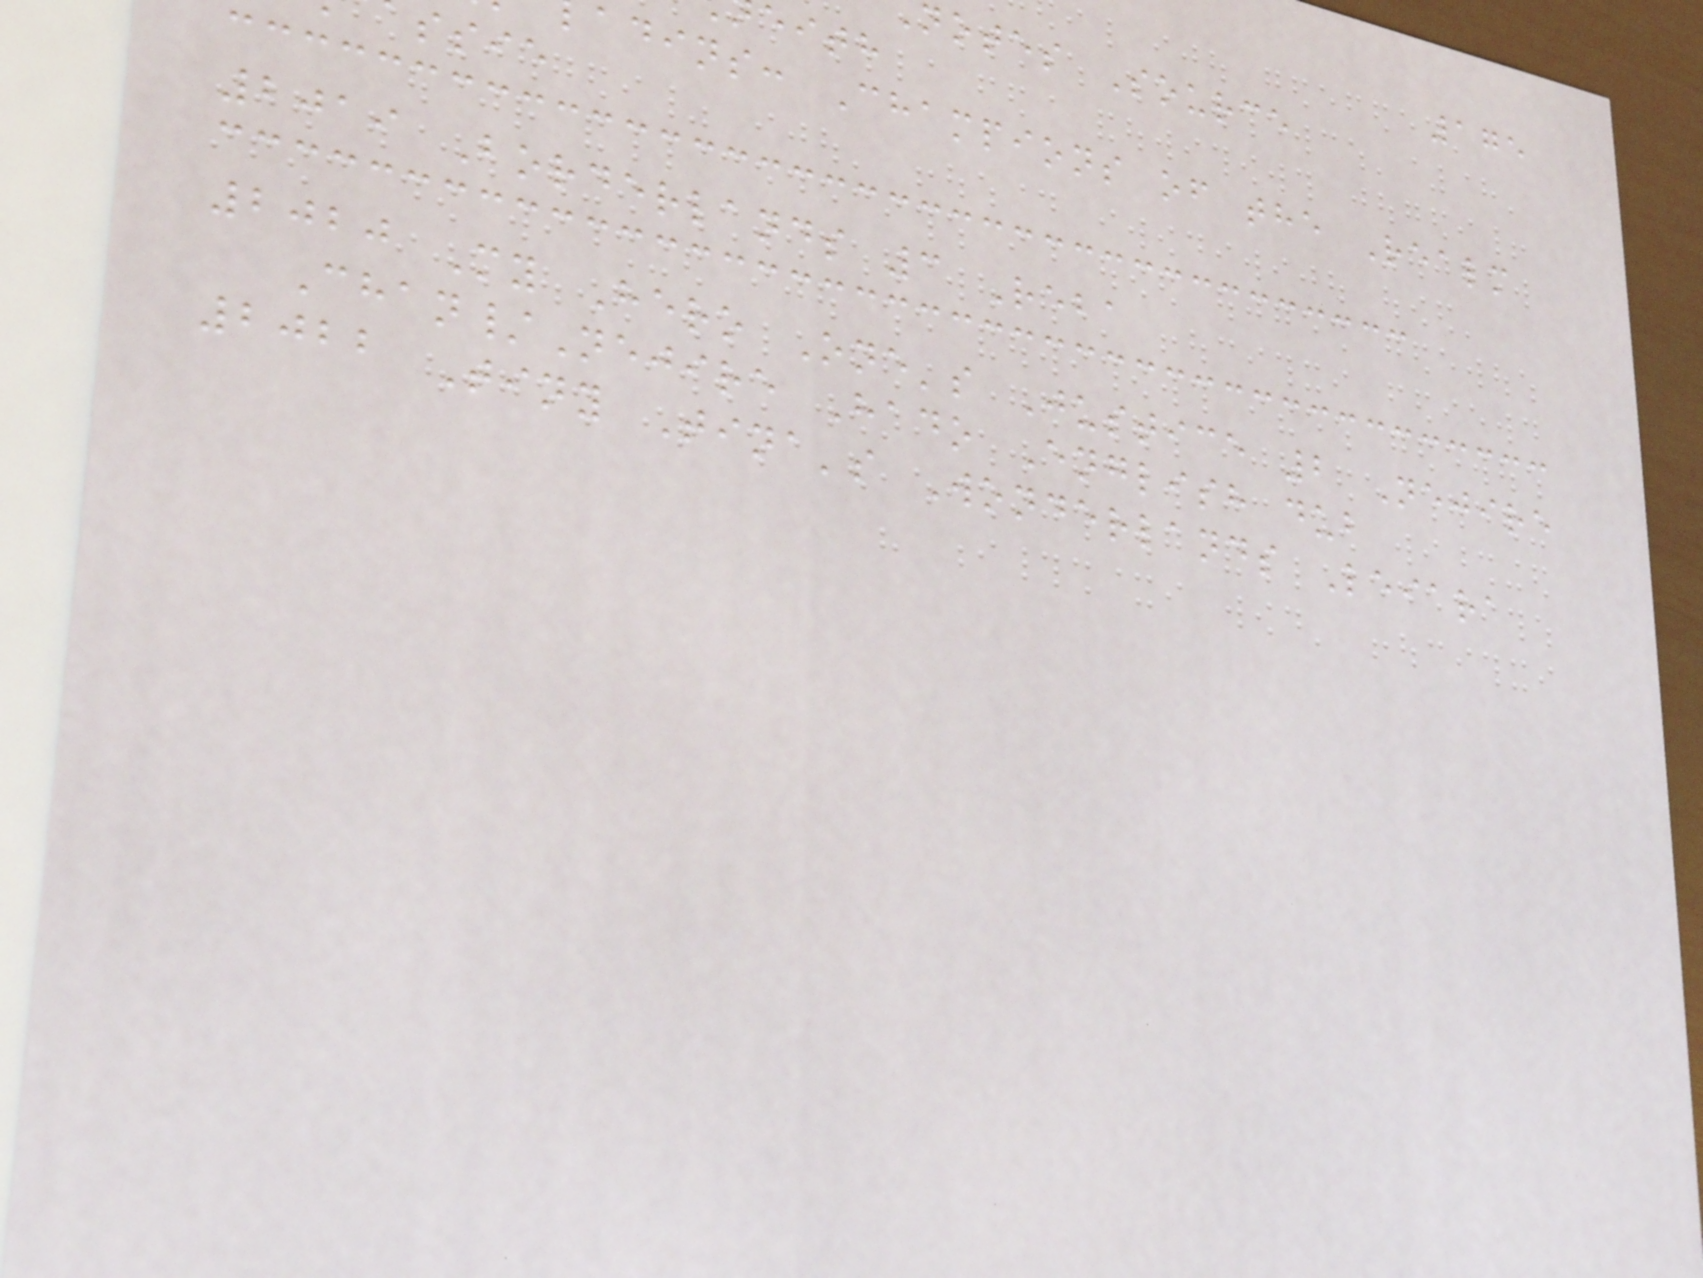175
notes Source
adins: Champions of the Realm
ssie
2019 Borderlands 3 Reba
2020 My Hero One's Justice 2 Nejire
Chan/Nejire Hado English dub
2022 Tiny Tina's Wonderlands Leiara
